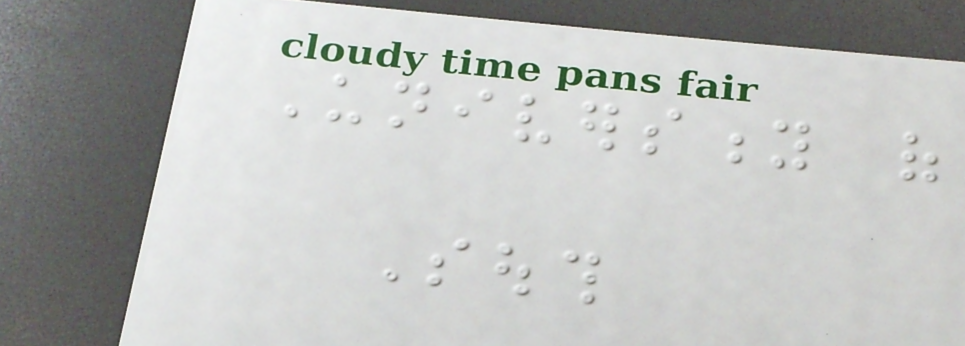University of
South
